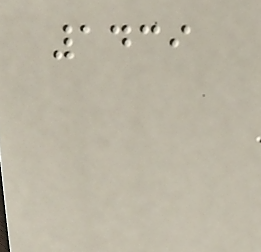1439
